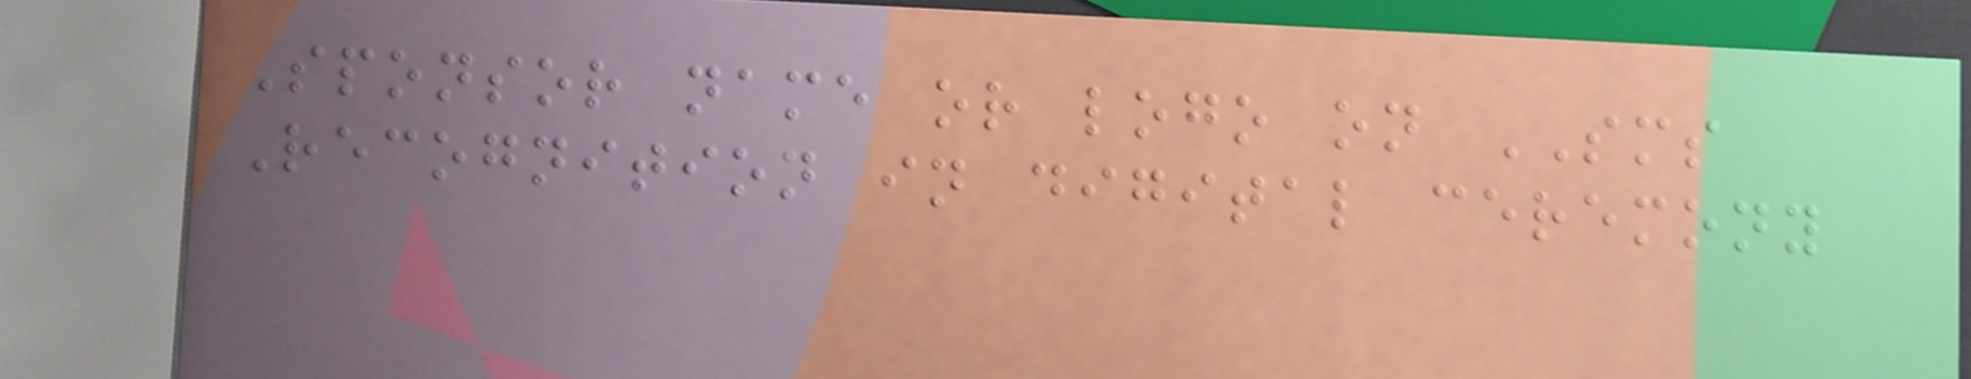Sponsor name or logo on SMS
Recognition in digital ceremony
